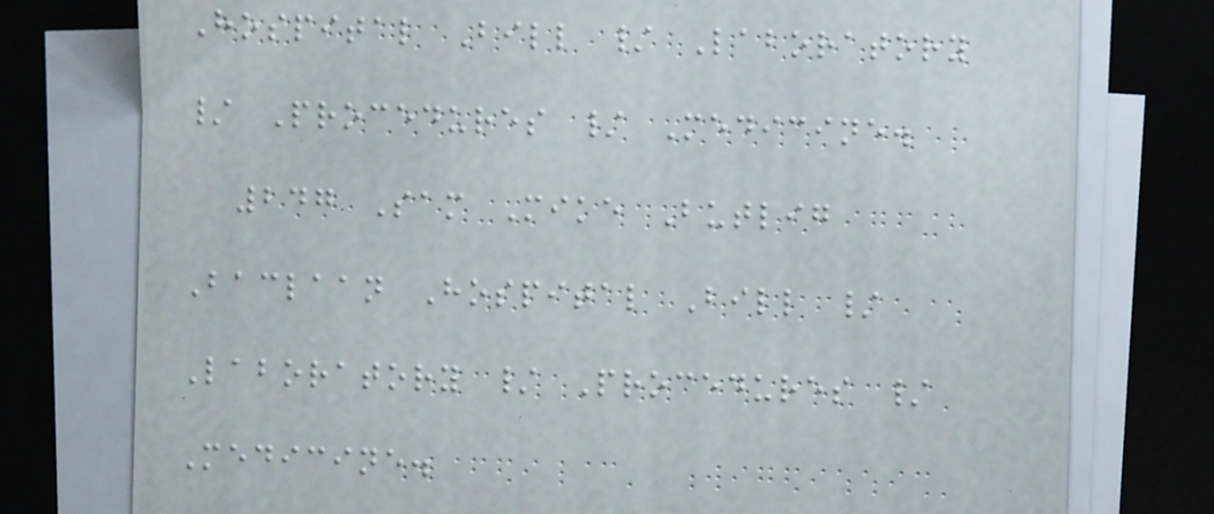Hospital Bill / Laboratory
/ Procedures / Medicine.
247 Sam Mike Butlig
Baclaan Hospital Bill /
Laboratory / Procedures /
Medicine.
